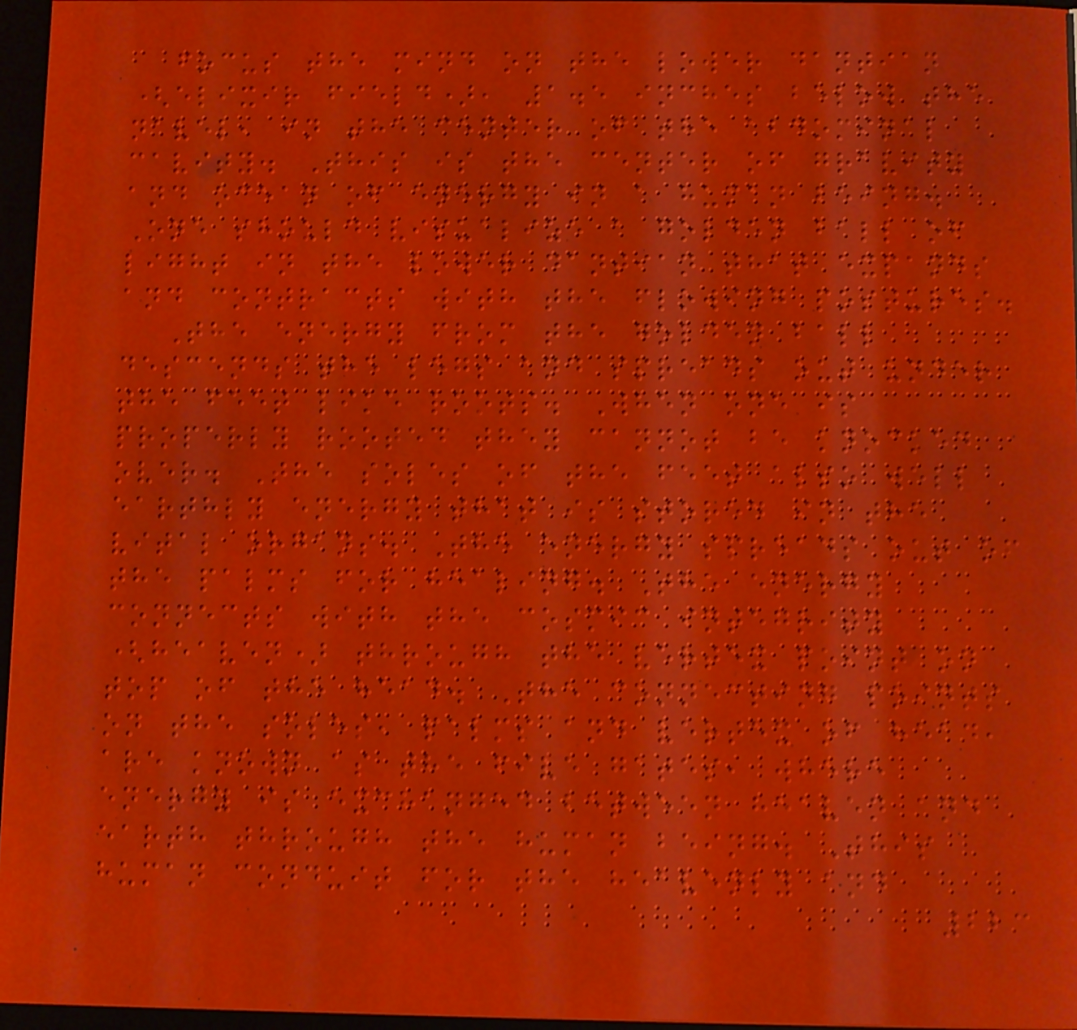focus the mind on the lower dantian
(elixir field), 1.5 inches below the
navel, in the center of the abdominal
cavity. This is the center of gravity
and ocean of energy in a human being.
One should visualize a golden ball of
light in the lower dantian that expands
and contracts with the flowing postures.
The energy from the golden ball
descends the legs and spreads out under
the feet like roots. When one is
properly rooted they cannot be knocked
over. The soles of the feet also well
earthly energy that is stored in the
vital organs. The energy spreads out of
the palms for healing. The energy
connects with the cosmic integrity
(heaven) through the vertex point on
top of the head. The connecting points
on the soles, palms and vertex of head,
are known as the five gates, where
energy is exchanged between heaven and
earth through the human being. This
human conduit for the heavenly and
223
